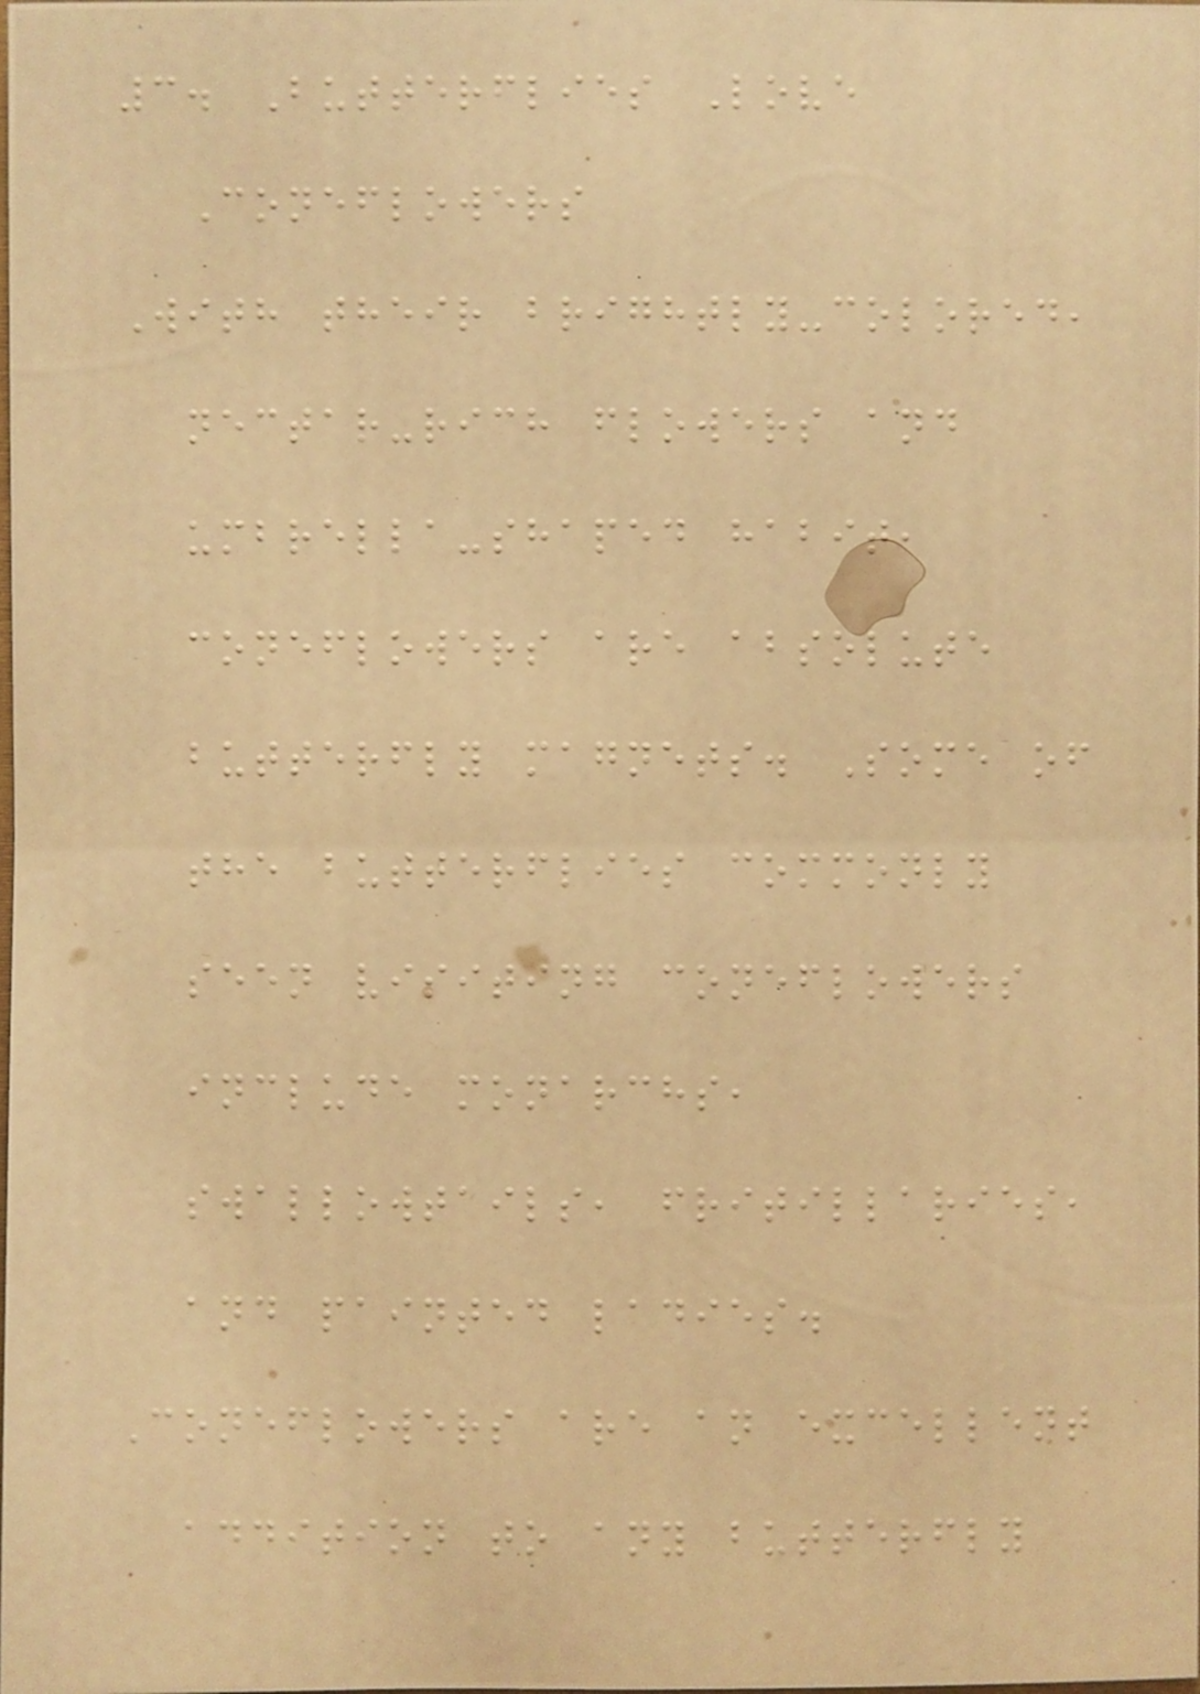3. Butterflies Love
Coneflowers
With their brightly-colored,
nectar-rich flowers and
umbrella-shaped habit,
coneflowers are absolute
butterfly magnets. Some of
the butterflies commonly
seen visiting coneflowers
include monarchs,
swallowtails, fritillaries,
and painted ladies.
Coneflowers are an excellent
addition to any butterfly
